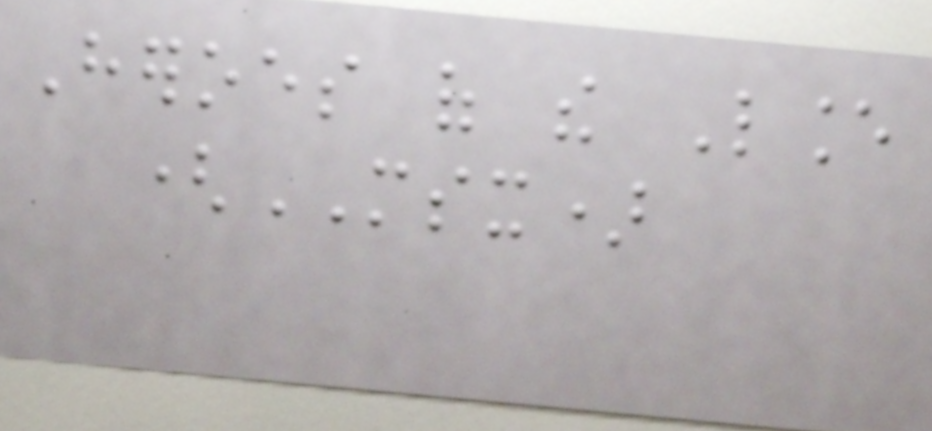Heroes of the Lance
(MSX)
